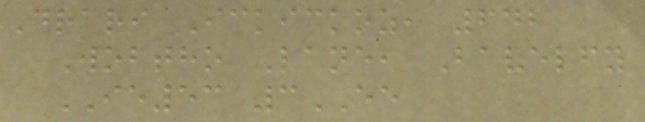Drari Ickickoz, 642
Wobtho Lane, Bavelfy
IE53 3EE
